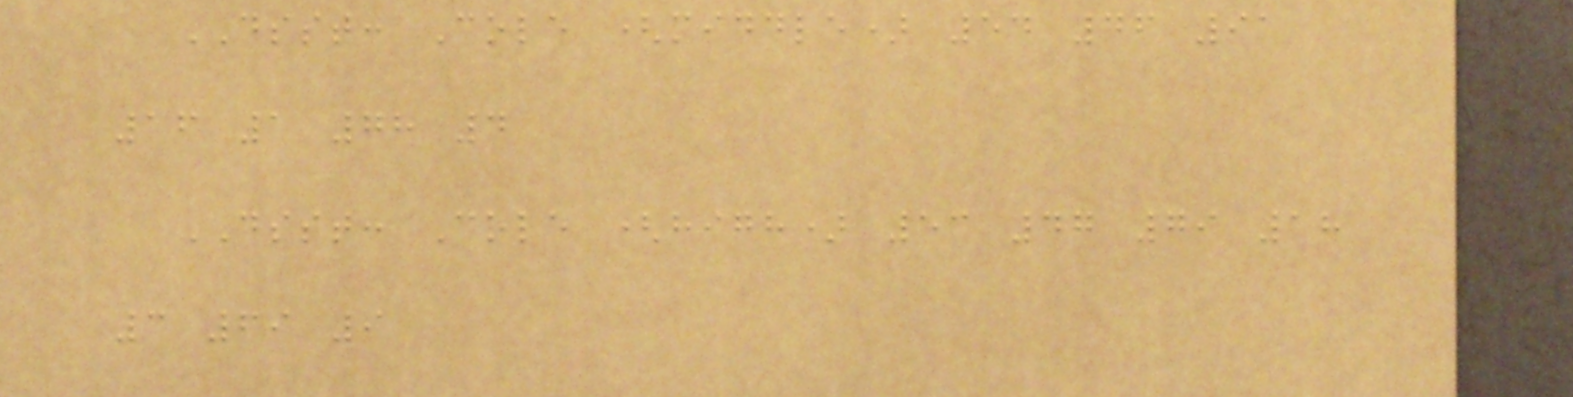DSST: Cole (middle) 54 46 91
16 1 78 4
DSST: Cole (high) 53 47 79 18
3 69 9
